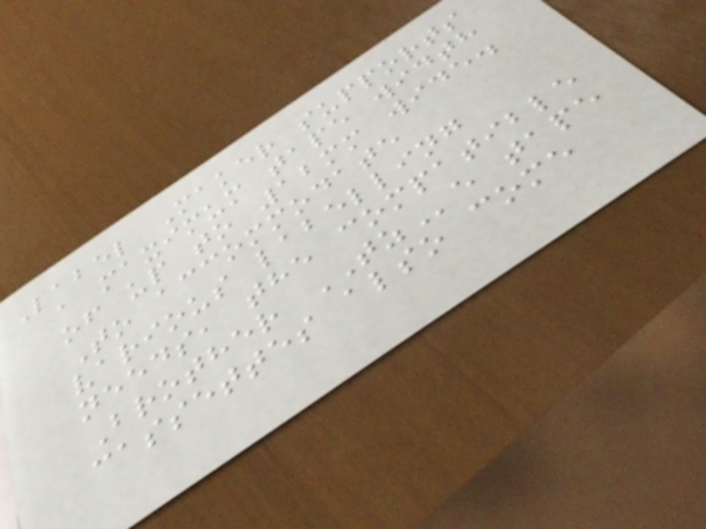Label Maker supports
a maximum tape width
of up to 12mm wide.
To accommodate
various labelling
needs, the compatible
Brother TZe tape
cassettes also come
